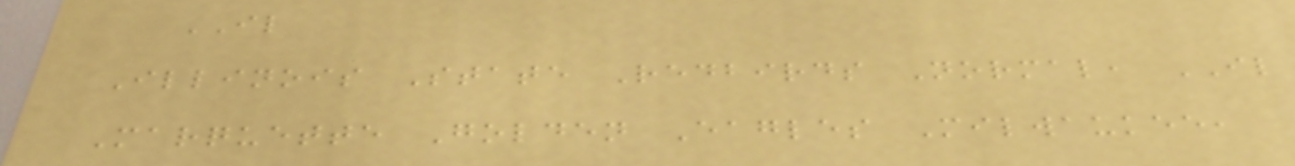IL
Illinois State Redbirds Normal, IL
Marquette Golden Eagles Milwaukee,
